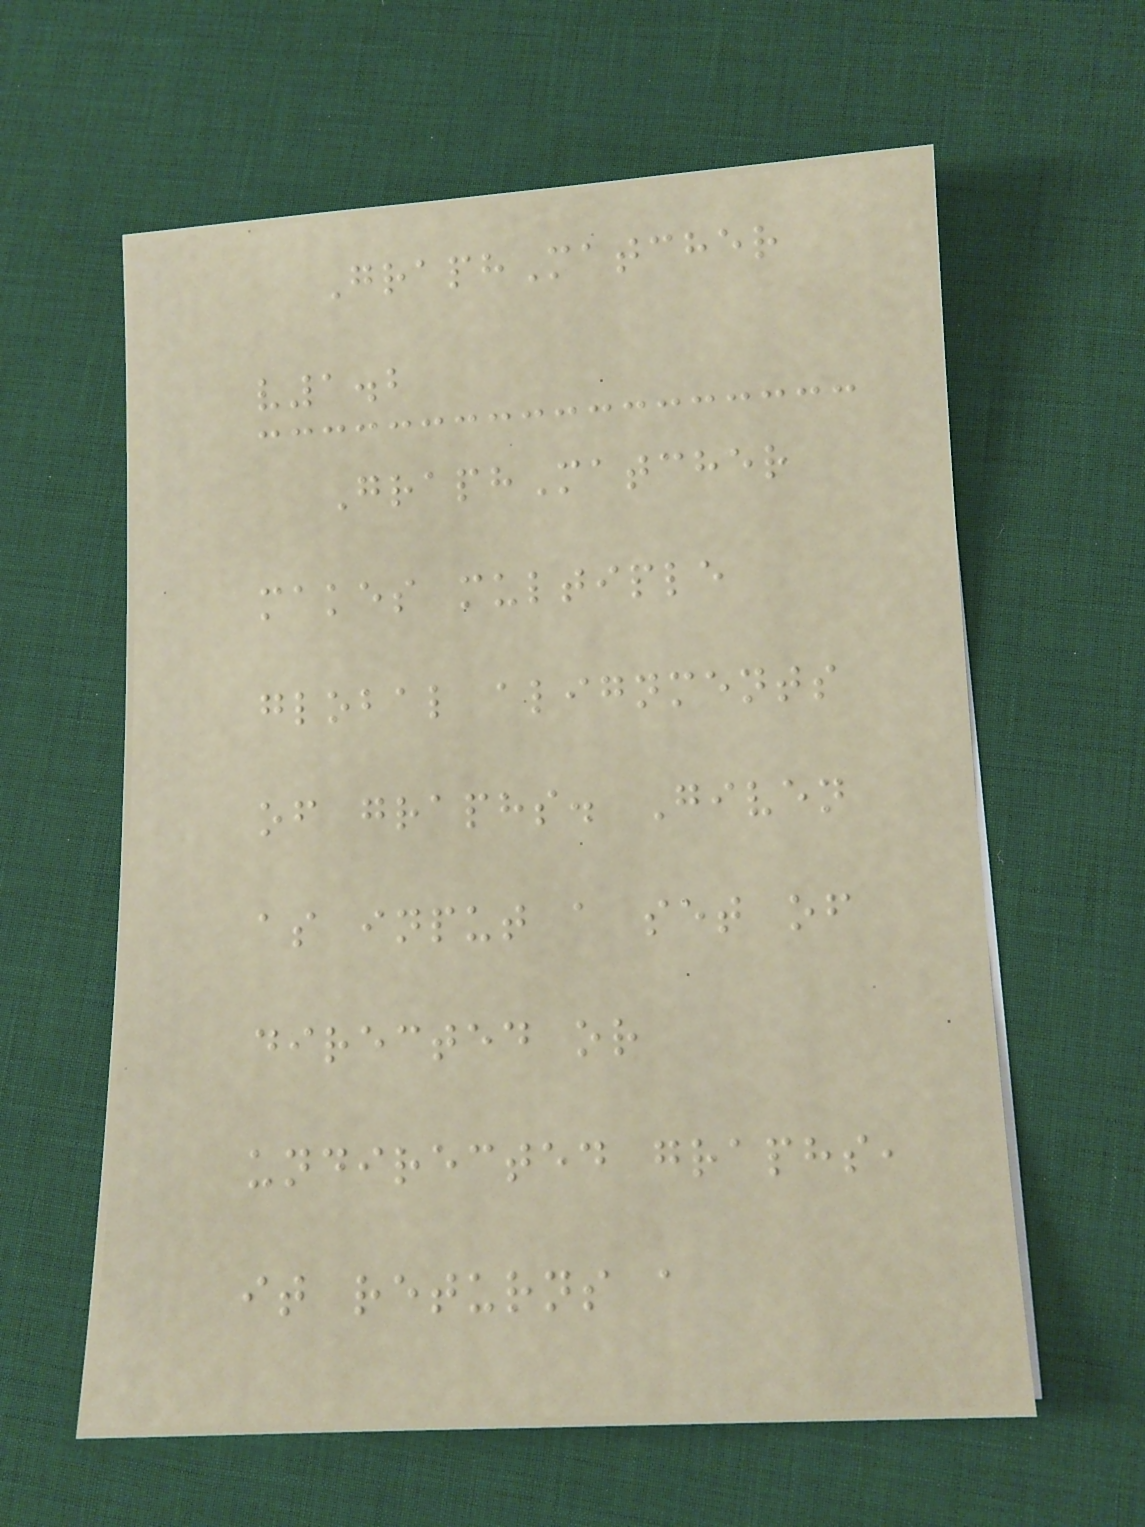GraphMatcher
v1.2
GraphMatcher
makes multiple
global alignments
of graphs. Given
as input a set of
directed or
undirected graphs,
it returns a
